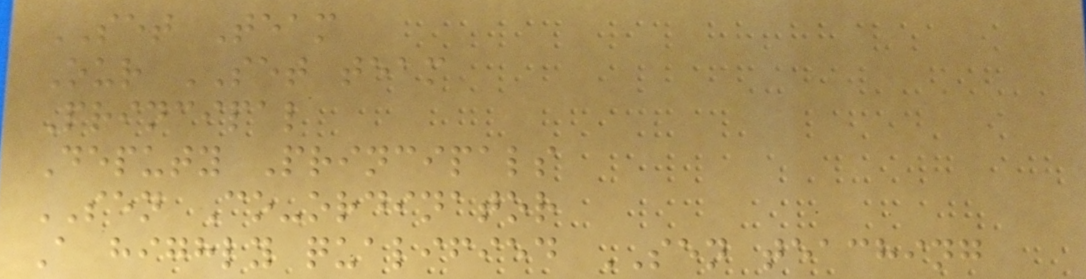SET Team
Our SET team
Principal
Deputy Principals
SEN Co-ordinator
A highly qualified SEN teaching
